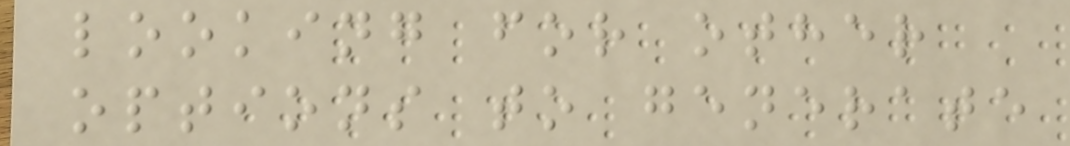looking for other
options to generate
